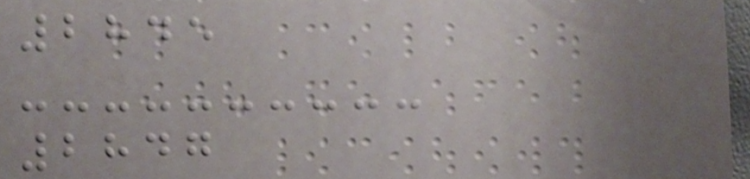2845
2847
